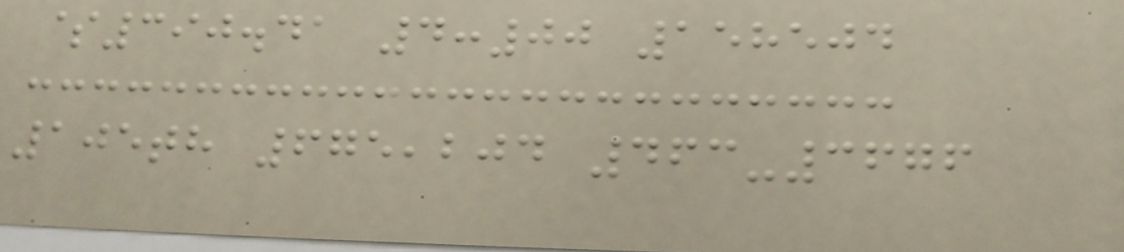$390.41 4:00 158504
105th 675,204 463-3676
